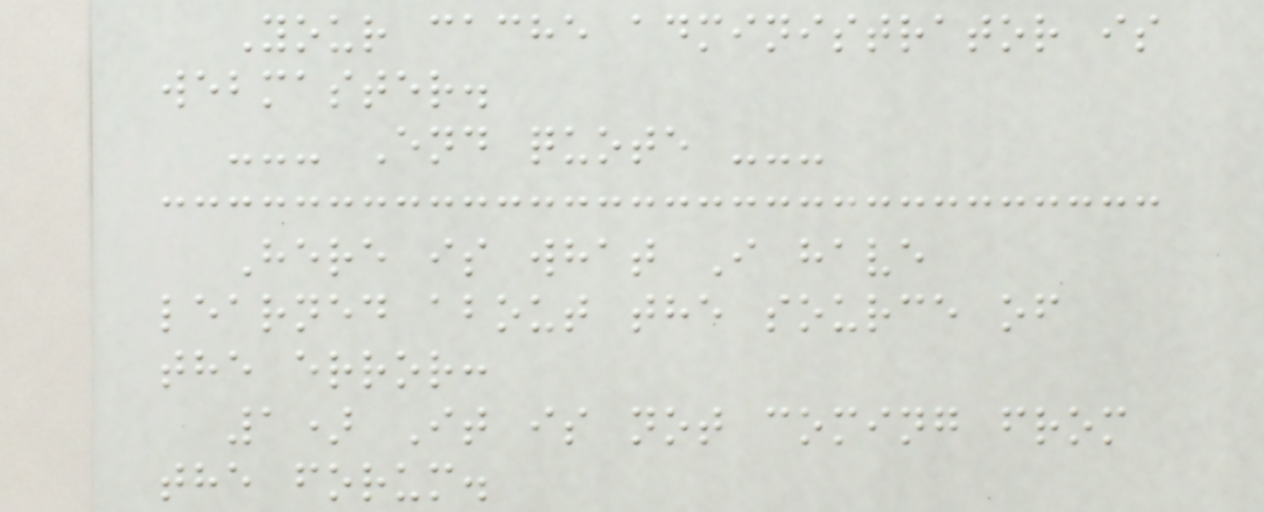Your cache administrator is
webmaster.
--- End quote ---
Here is what I have
learned about the source of
the error:
1) It is not coming from
the forum.
